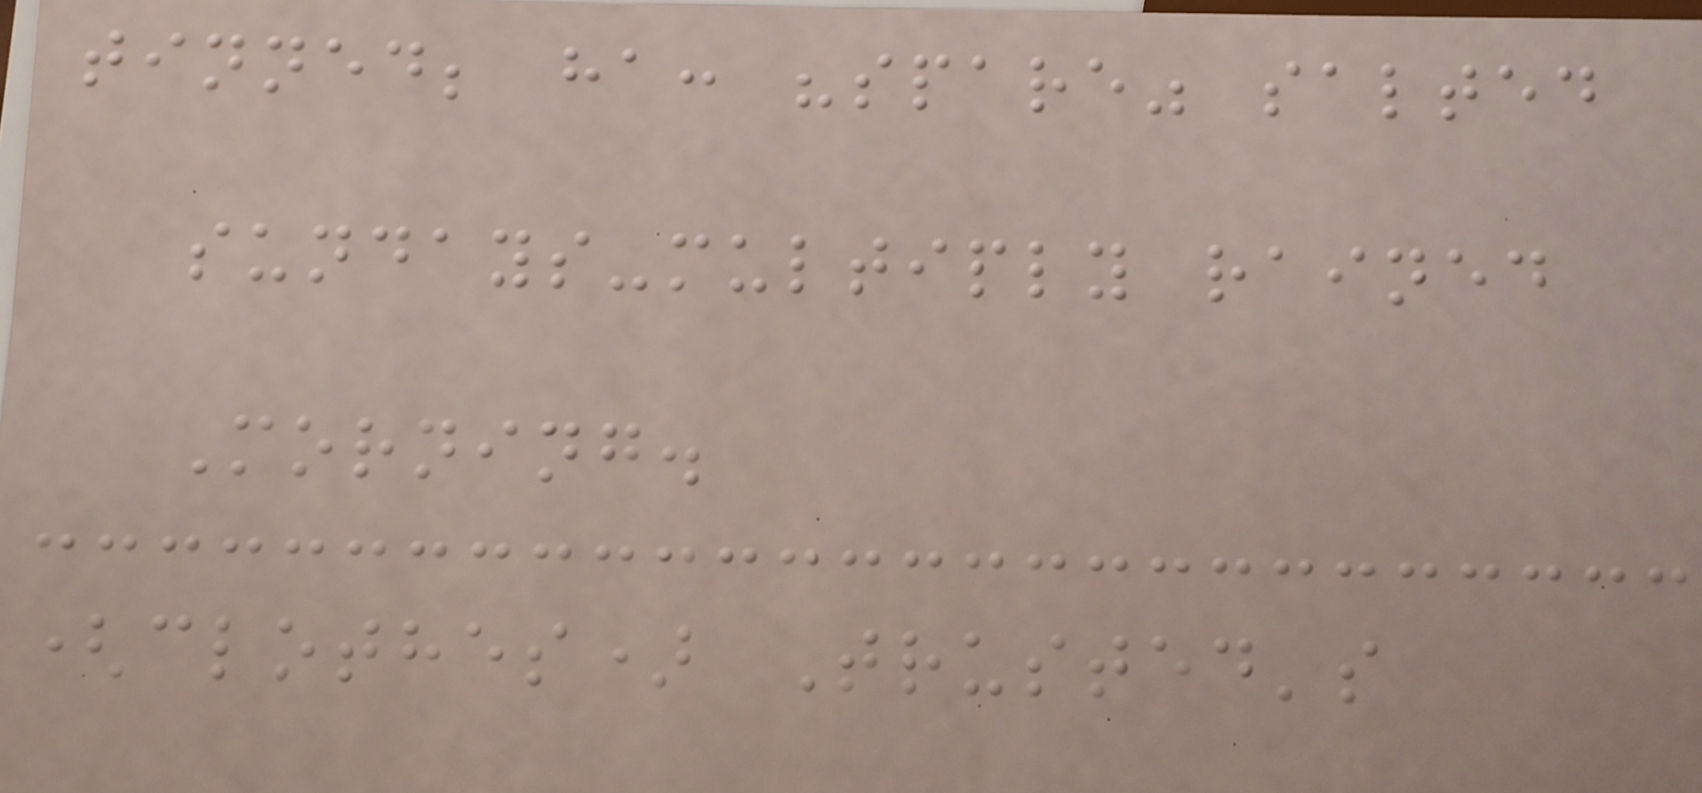tinned; ha: "spare" salted
sundays-multiply rained
Morning.
(clothes) Trusted's
